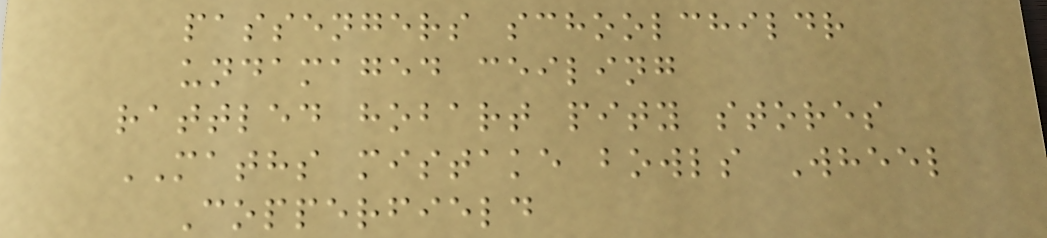passengers schoolchildr
undamaged ceiling
rattled hobart pity stores
MATHS mistake bowls Wheel
Copperfield
